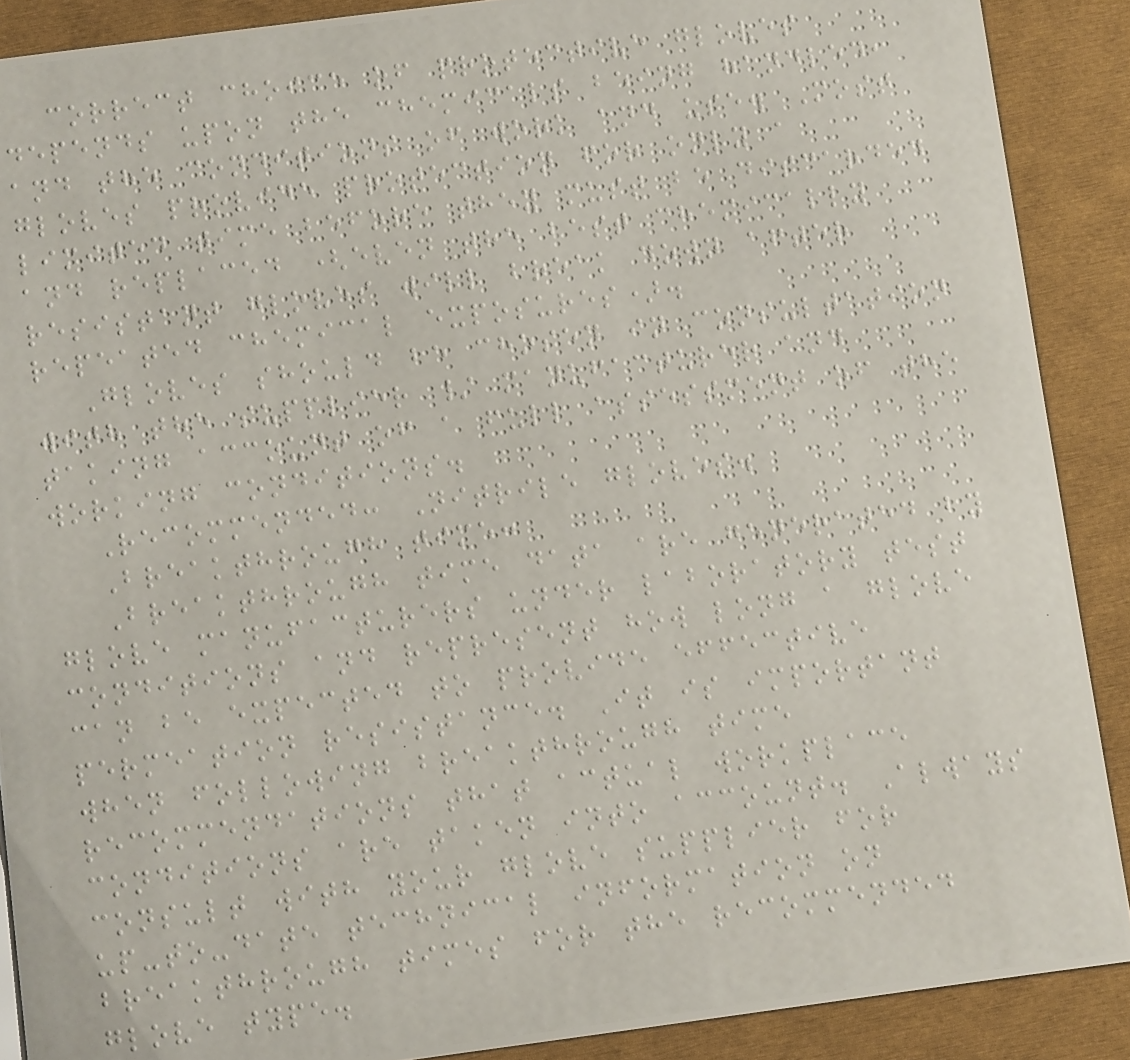correct choice of protective gloves
depends upon the chemicals being handled,
and the conditions of work and use. Most
gloves provide protection for only a
limited time before they must be discarded
and replaced (even the best chemically
resistant gloves will break down after
repeated chemical exposures).
Gloves should be chosen in consultation
with the supplier / manufacturer and
taking account of a full assessment of the
working conditions.
Recommended: Nitrile gloves.
Breakthrough time:
Breakthrough time data are generated by
glove manufacturers under laboratory test
conditions and represent how long a glove
can be expected to provide effective
permeation resistance. It is important
when following breakthrough time
recommendations that actual workplace
conditions are taken into account. Always
consult with your glove supplier for
up-to-date technical information on
breakthrough times for the recommended
glove type.
